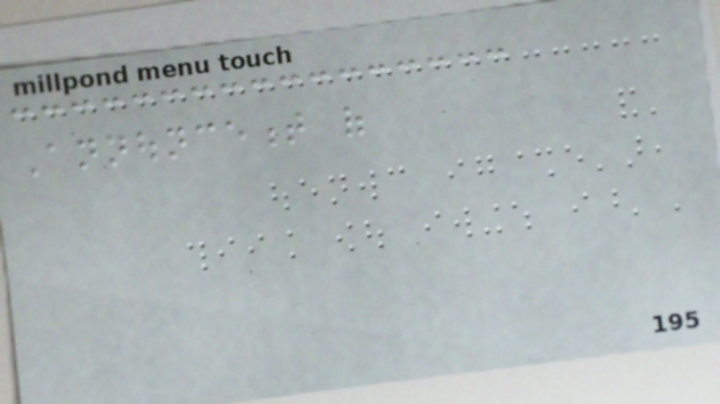Announcement of
